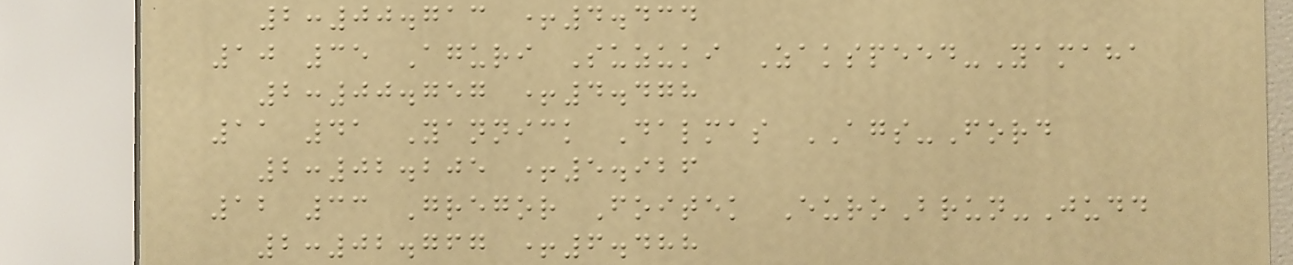2:00.713 +4.434
10 35 Aguri Suzuki Zakspeed-Yamaha
2:00.757 +4.478
11 41 Yannick Dalmas AGS-Ford
2:02.205 +5.926
12 33 Gregor Foitek EuroBrun-Judd
2:02.767 +6.488
